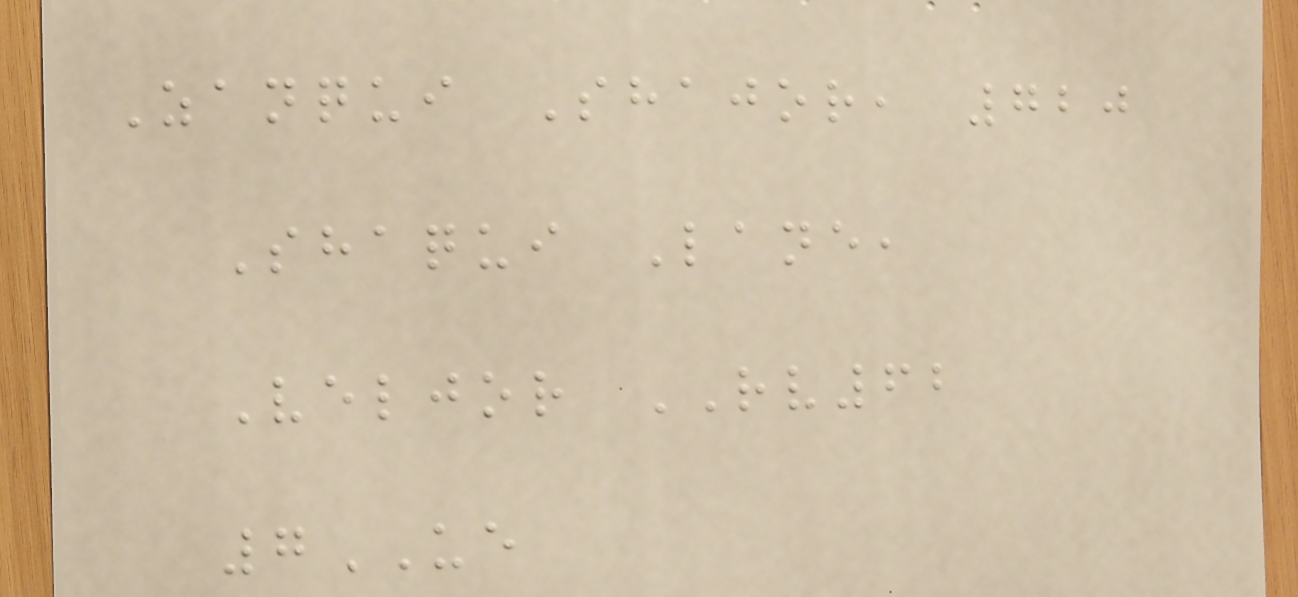Zanqui Shajor, 720
Shaqui Lane,
Veljor RV62
7UE
